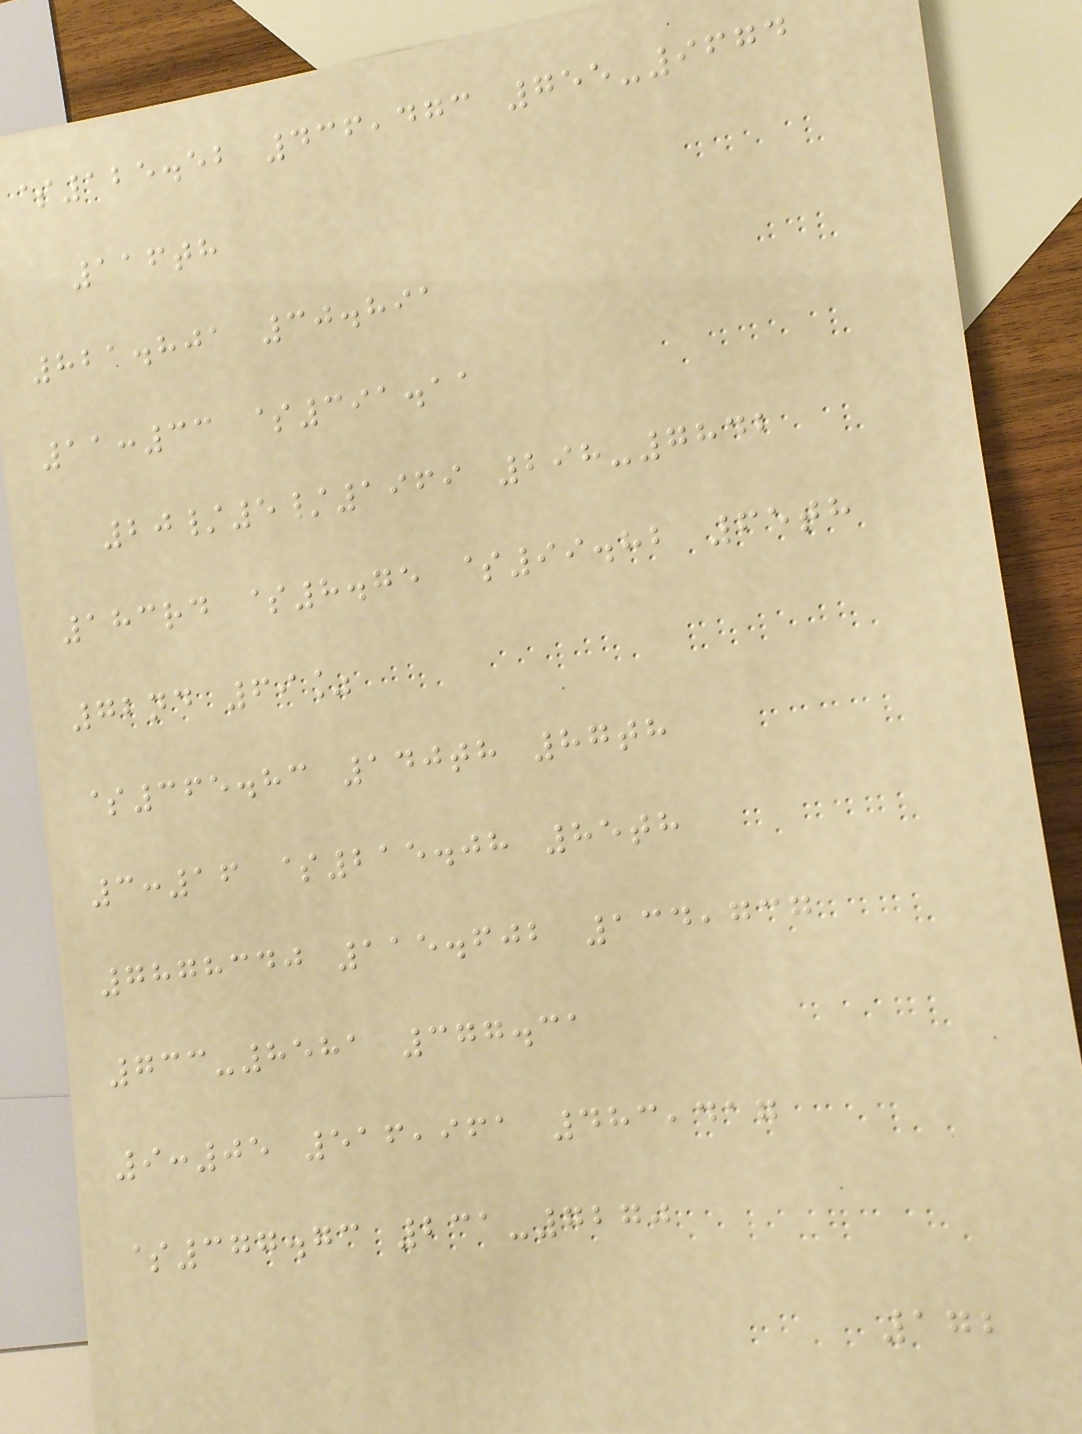$125.52 436,473 755-9674
116th
821.801 30.891
11:33 $391.11
20/5/1969 298-7842
183rd $8.75 $99.82 65th
72nd 69%
$365.83 140th 87th
3:16 $215.08 85th
7878340 115.602 134,737
733-8581 377.31
9:05 516,961 483,417
$377.73 231-7270
172
